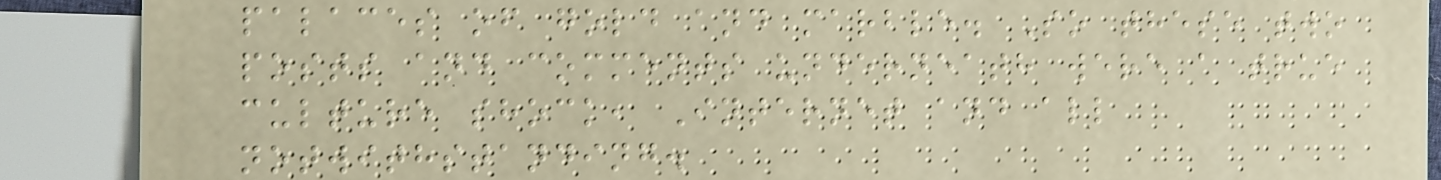palaces of gold and marble. So these two
posts and comments underneath were a true
culture shock, Internet and all
notwithstanding.
